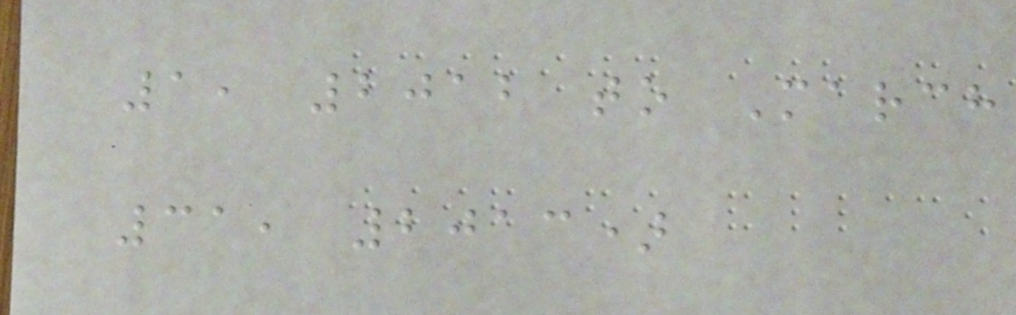1, 2012 to March
31, 2013)
